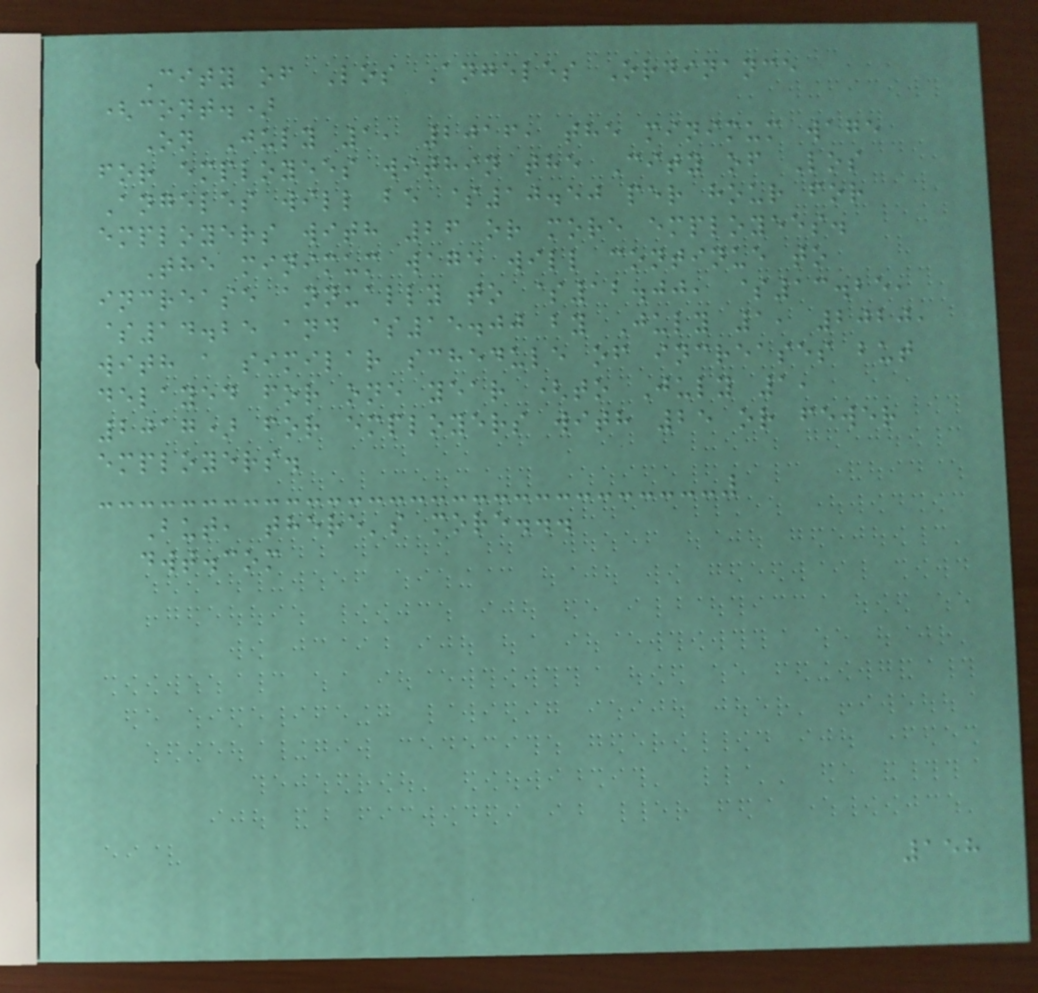City of Los Angeles Ordinance
(cont.)
On July 1, 2016, the minimum wage
for employees within the City of Los
Angeles will be $10.50 per hour for
employers with 26 or more employees.
The minimum wage will continue to
increase annually to $12.00, $13.25,
$14.25 and $15.00 by July 1, 2020,
with a similar schedule of increases but
delayed for one year (to July 1,
2017) for employers with 25 or fewer
employers.
But, there's more...
dwt.com
158
